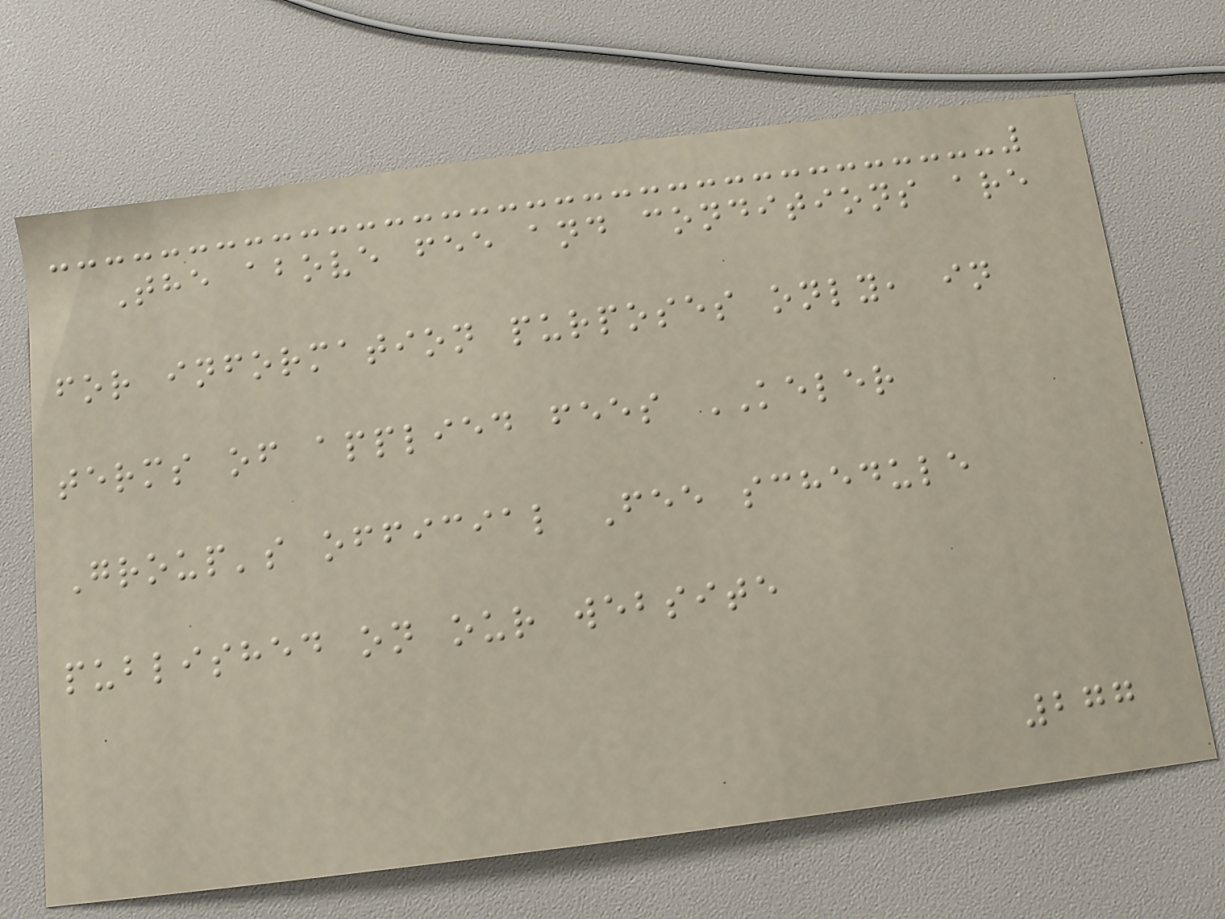The above fee and conditions are
for information purposes only, in
terms of applied fees KELER
Group's official Fee schedule
published on our website
277
